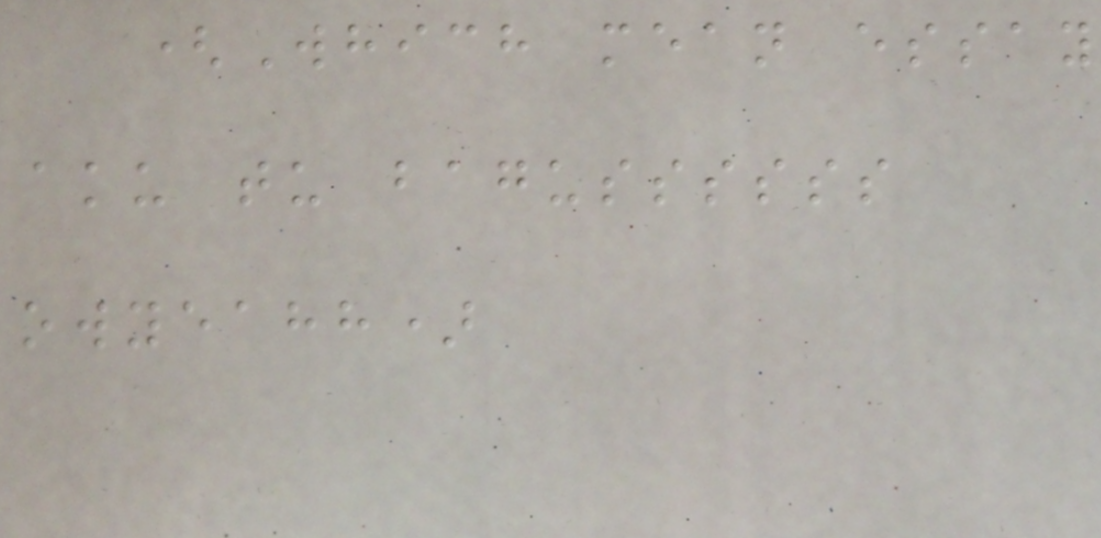(Which mean essay
aku tu bagussssss
owyeahh)
